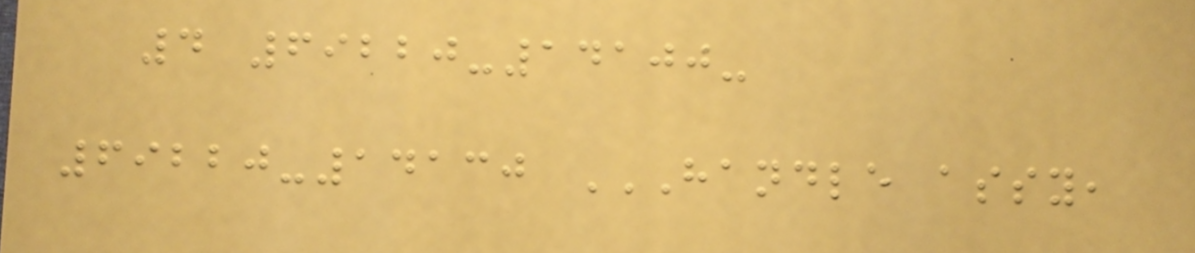4 69220-14100-
69220-14130 HANDLE ASSY,
